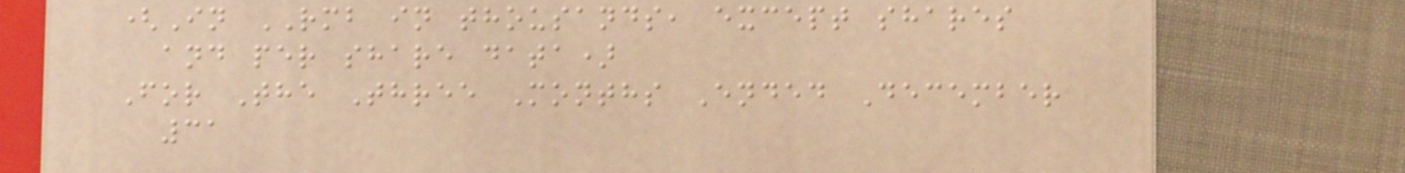(In RMB in thousands, except shares
and per share data)
For The Three Months Ended December
31
